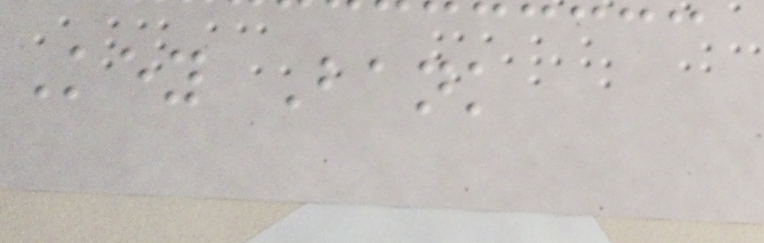Key Bank
